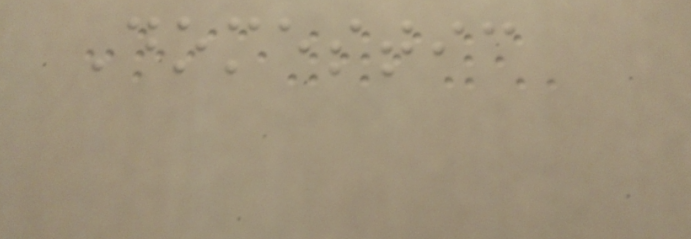Domestic
